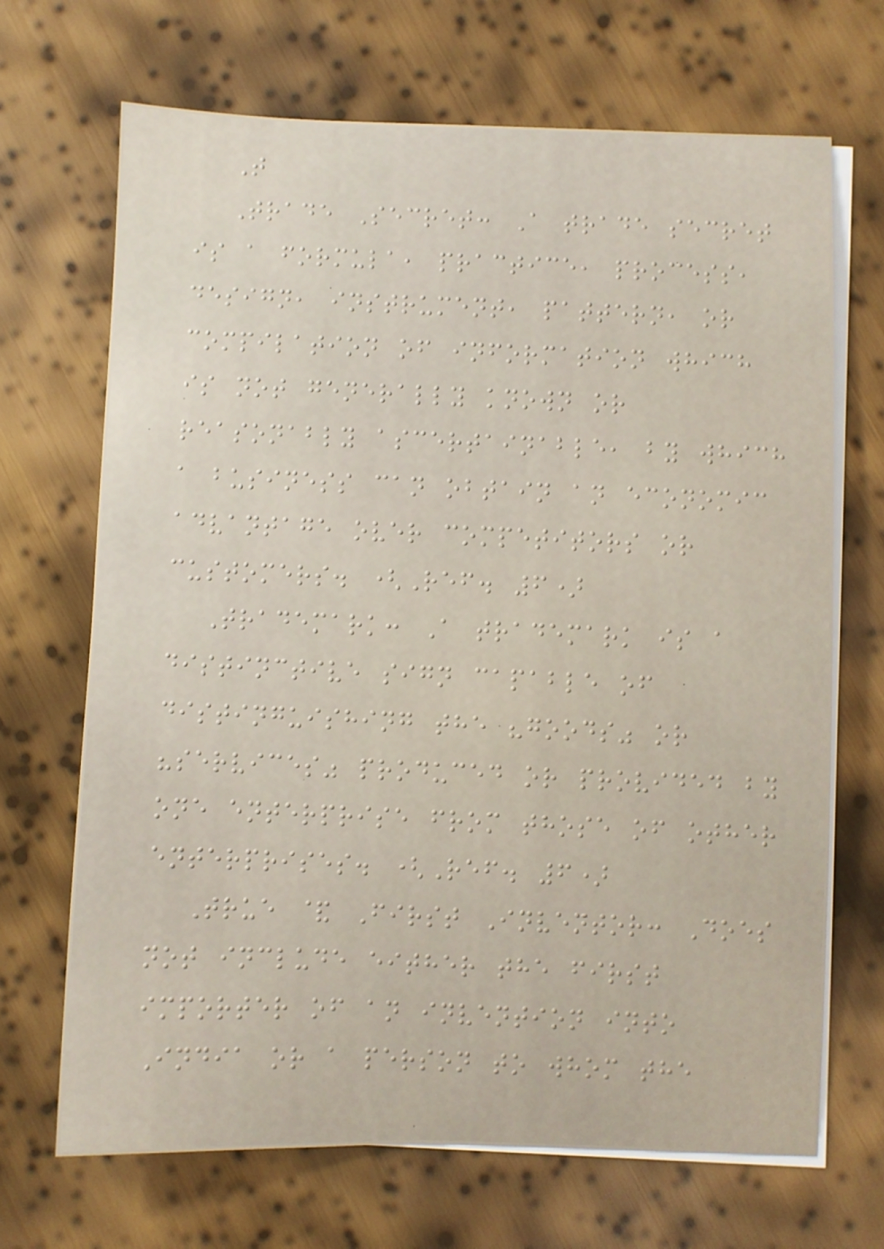T
Trade Secret: A trade secret
is a formula, practice, process,
design, instrument, pattern, or
compilation of information which
is not generally known or
reasonably ascertainable, by which
a business can obtain an economic
advantage over competitors or
customers. (Ref. 6)
Trademark: A trademark is a
distinctive sign capable of
distinguishing the "goods" or
"services" produced or provided by
one enterprise from those of other
enterprises. (Ref. 6)
True & First Inventor: Does
not include either the first
importer of an invention into
India or a person to whom the
